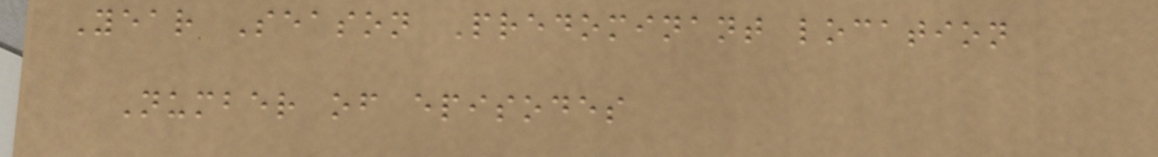Year Season Predominant location
Number of episodes
